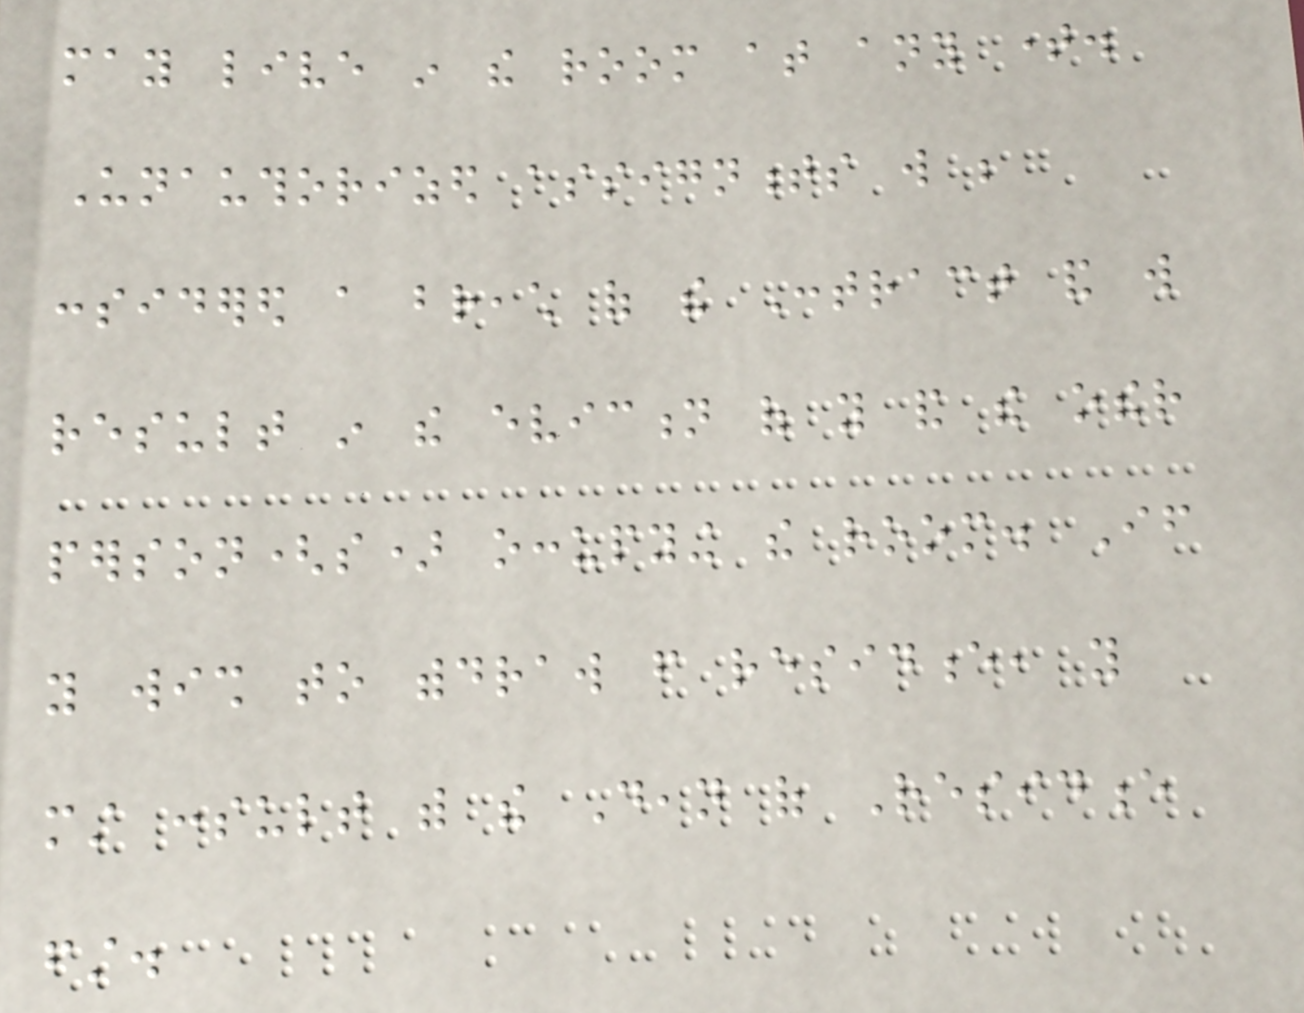may live in the room at any time.
Unauthorized assignments will be
considered a breach of the Contract and will
result in the eviction of you and the other
person(s) occupying the room. If
you wish to withdraw from residence, you
must consult with the Dean of Residence
first.
